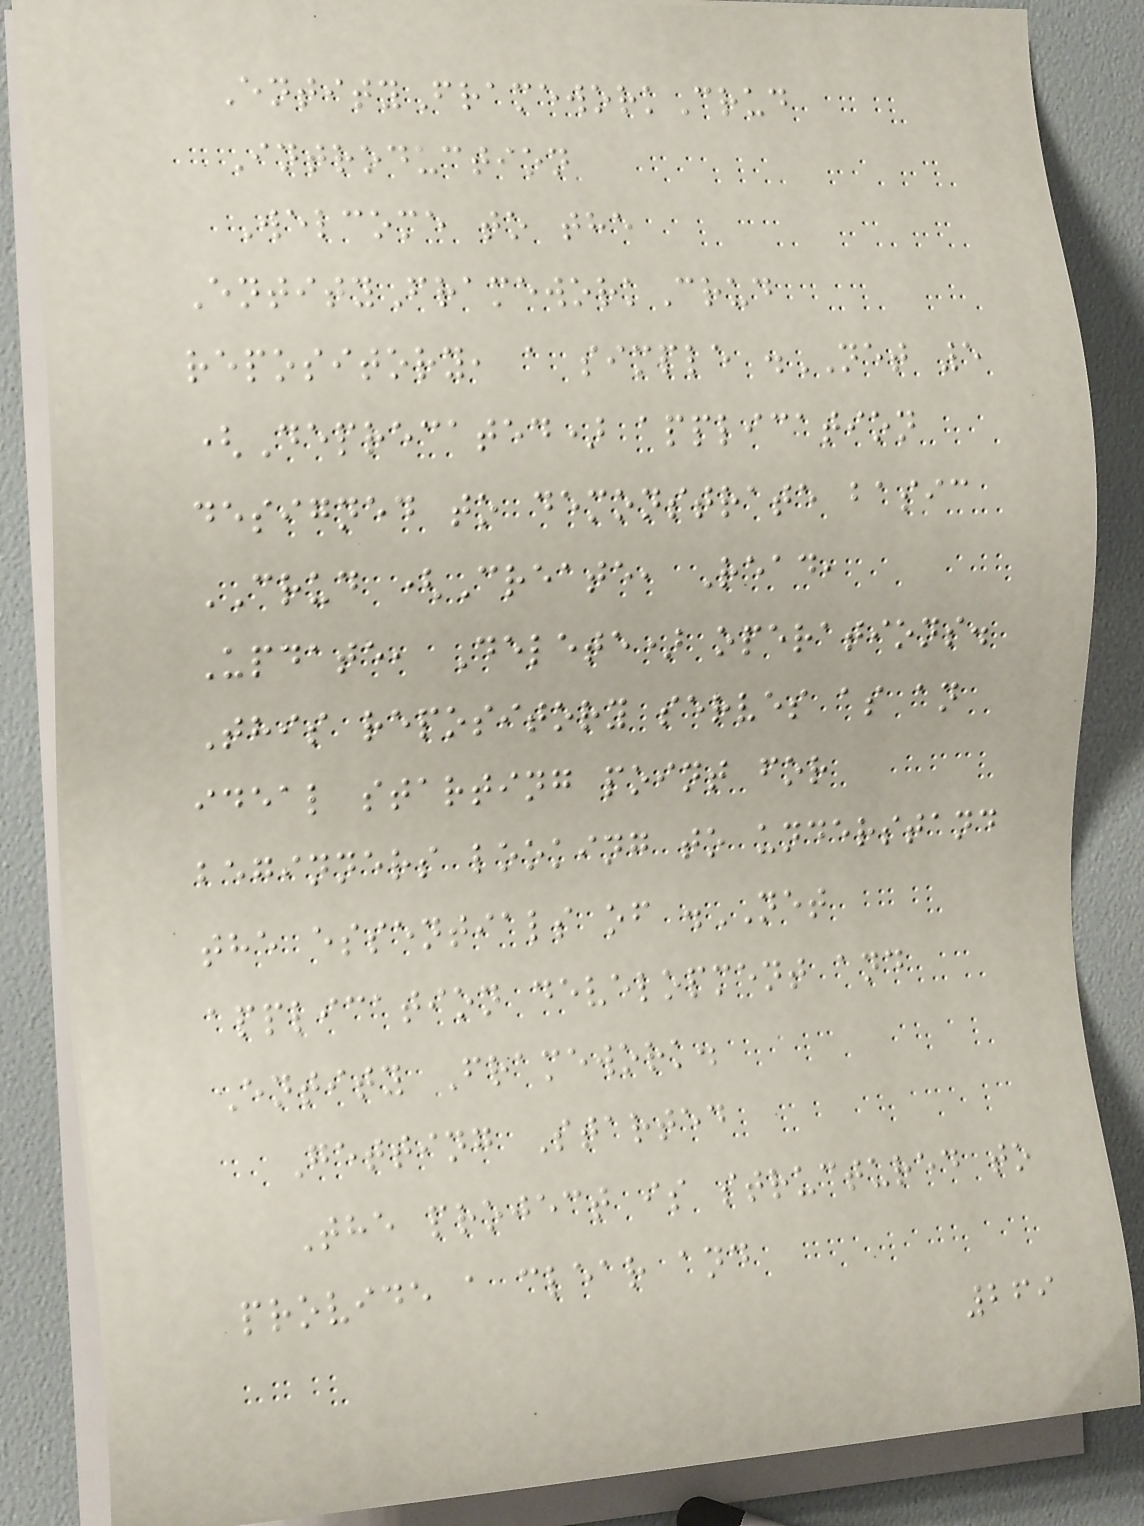EntityFrameworkCrud
Introduction
Welcome to the
EntityFrameworkCrud
repository, a simple .NET 5
(Deprecated) application
designed to demonstrate basic
CRUD (Create, Read,
Update, Delete) operations.
This repository serves as an
ideal starting point for
beginners looking to understand
the essentials of .NET
application development and
Entity Framework.
Getting Started
The project is structured to
provide a clear and
269
